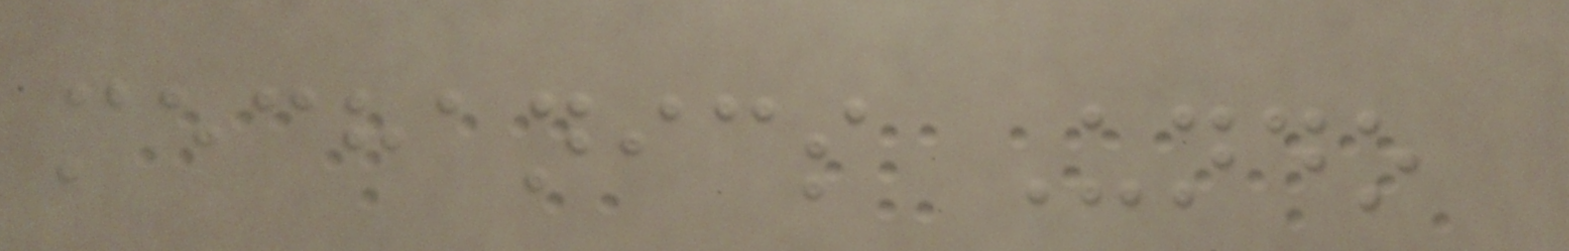mechanics Undo
